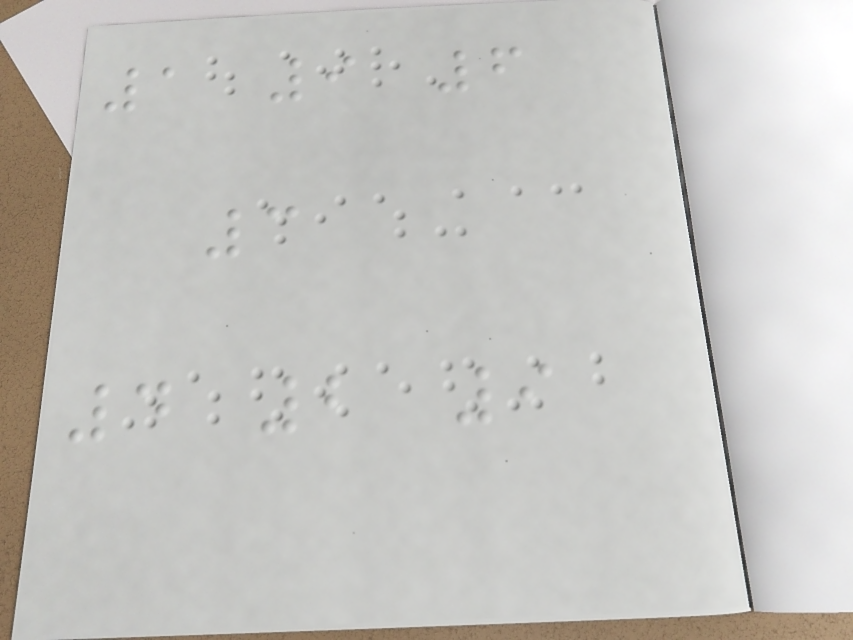1 9 6
3
4 2 9
